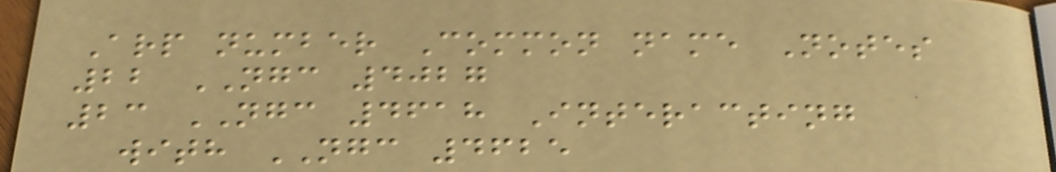Arp number Common name Notes
22 NGC 4027
23 NGC 4618 Interacting
with NGC 4625
